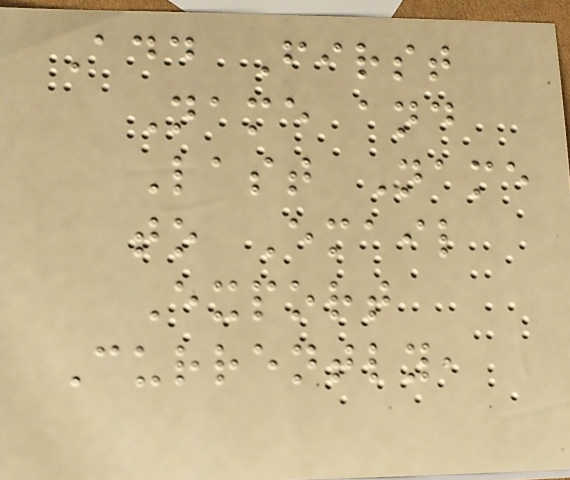Add First
Name and
Last Name
to Email
Export
Currently,
